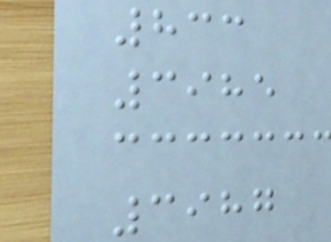833
3985
3987
